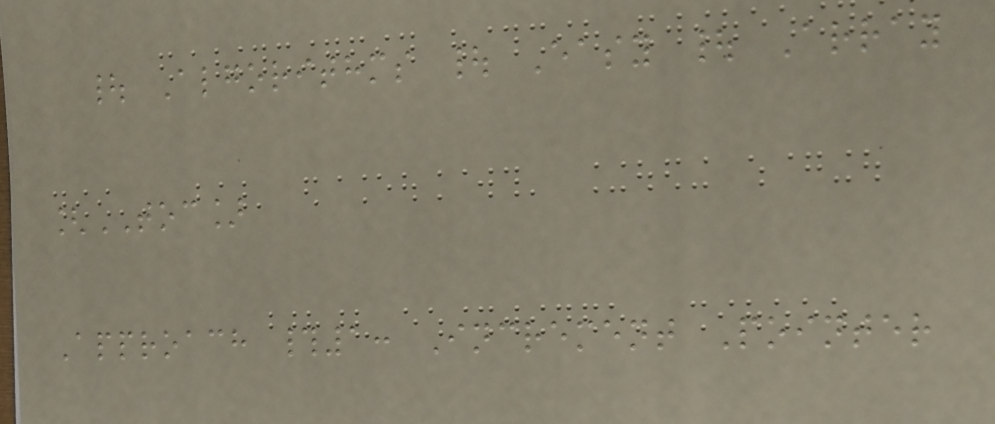| Algorithms | Easy | Array
[TOC]
Approach #1: Increment Pointer
